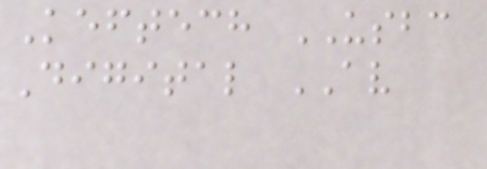Keftech USBC
Digital AV
